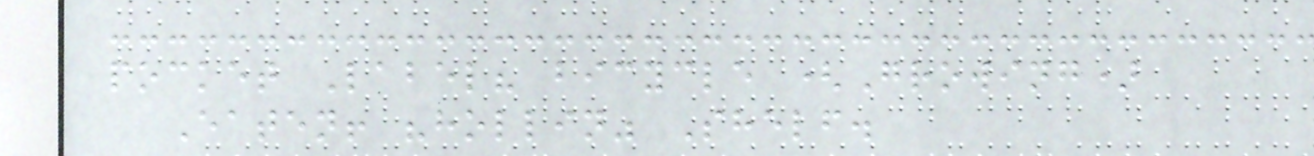pocket Label? bicycle (Growing)
Eaten! "hollin" Shelf.
